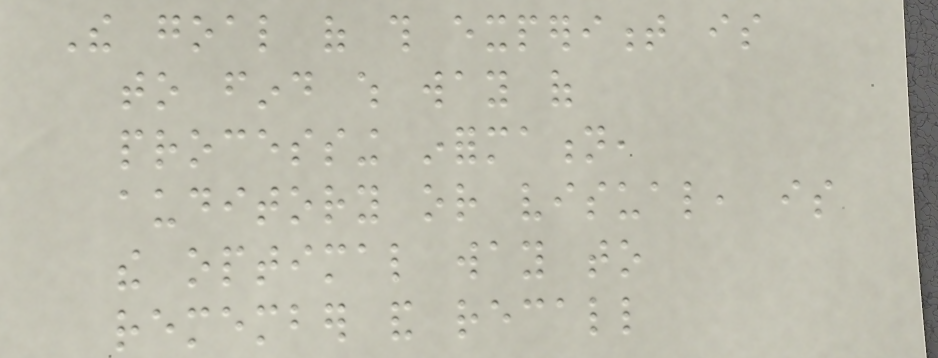The goal of this experiment is
to find which way of
processing information,
auditory or visual, is
the optimal way to
remember and recall
